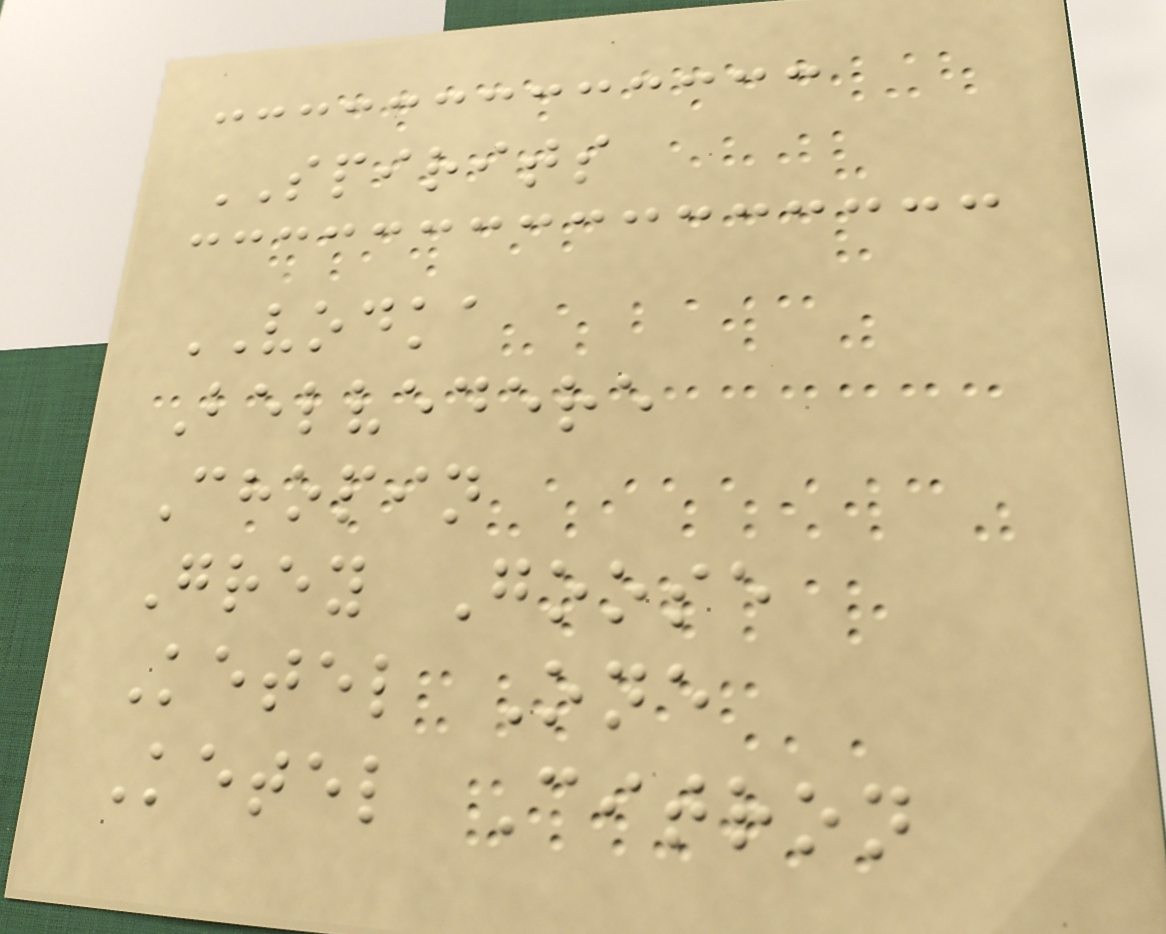SPIRITS
VODKA
Belvedere
Chopin
Grey Goose
Ketel One
Ketel Citron
